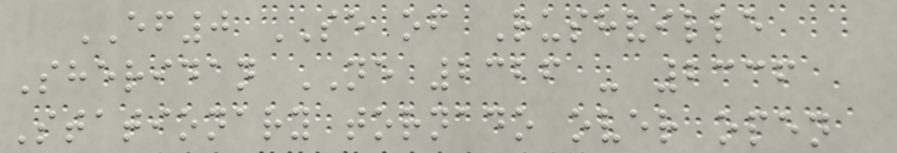EF0 SE of Rushville
Sheridan NE 2326 - 2336
Stationary tornado over open
